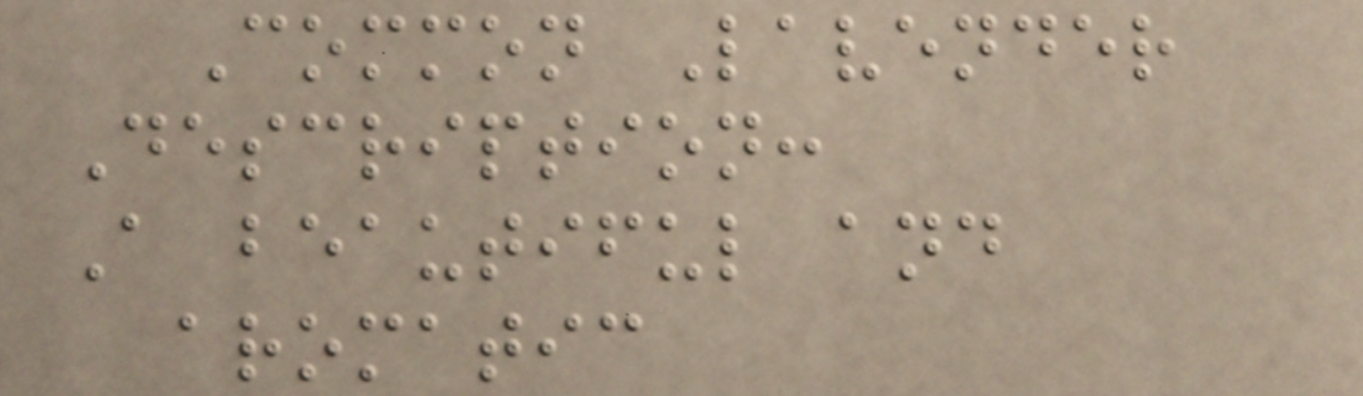Common Lavender
Description:
A beautiful and
aromatic
